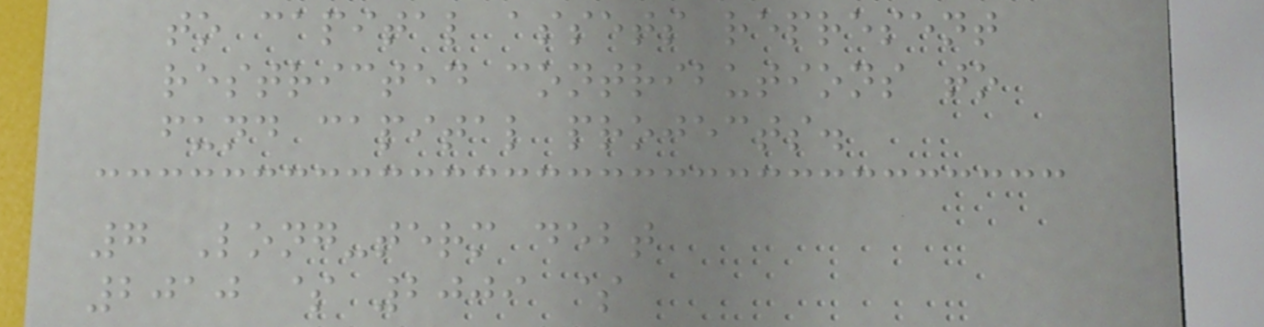to capital assets represent
restricted contributions to
fund capital projects.
7 Long-term debt
2010 $ 2009 $
